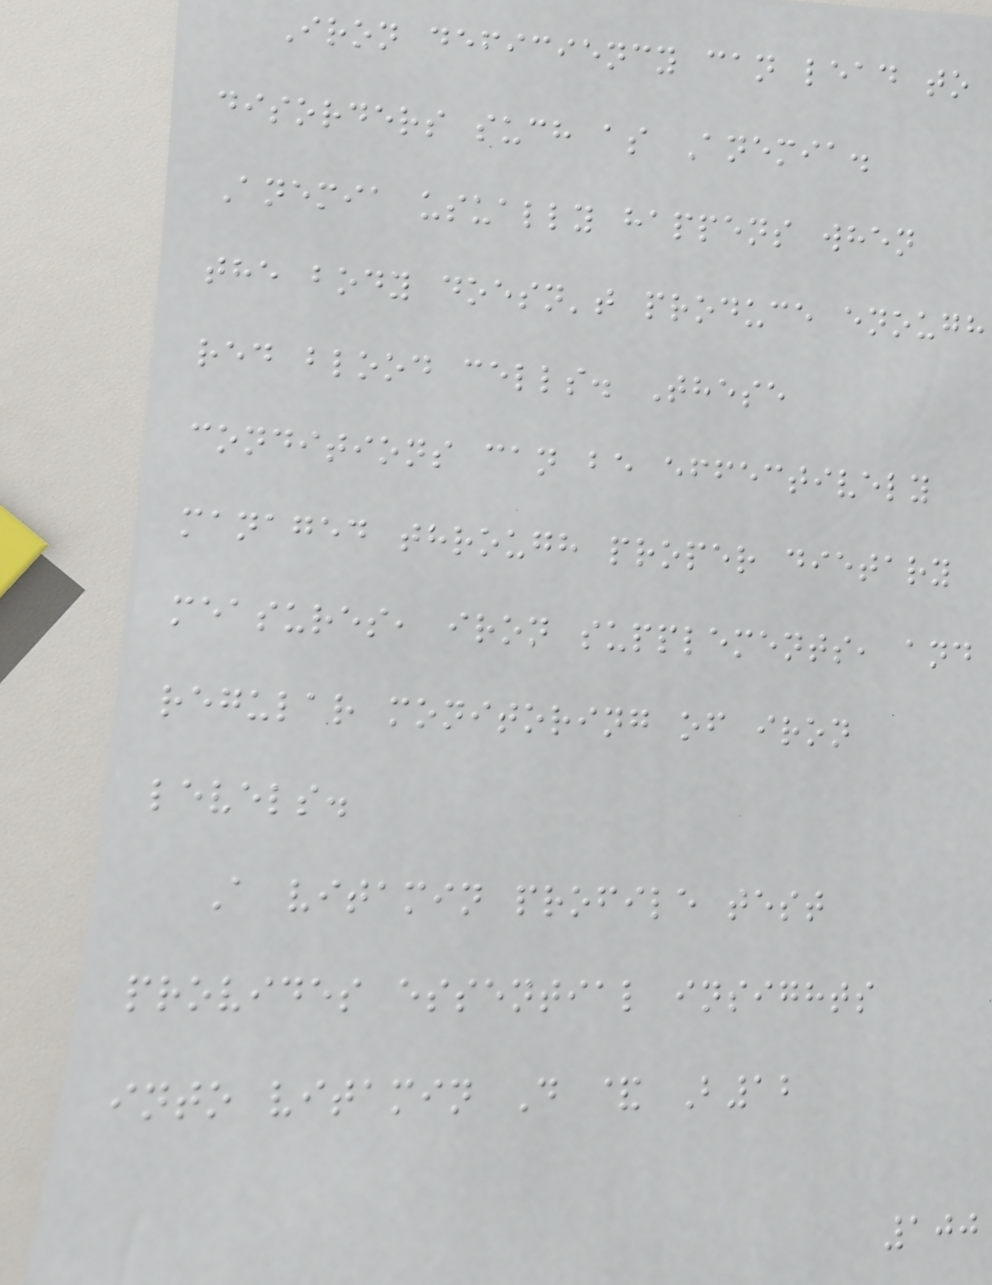Iron deficiency can lead to
disorders such as Anemia.
Anemia usually happens when
the body doesn't produce enough
red blood cells. These
conditions can be effectively
managed through proper dietary
measures, iron supplements, and
regular monitoring of iron
levels.
A vitamin profile test
provides essential insights
into vitamin D & B12
100
